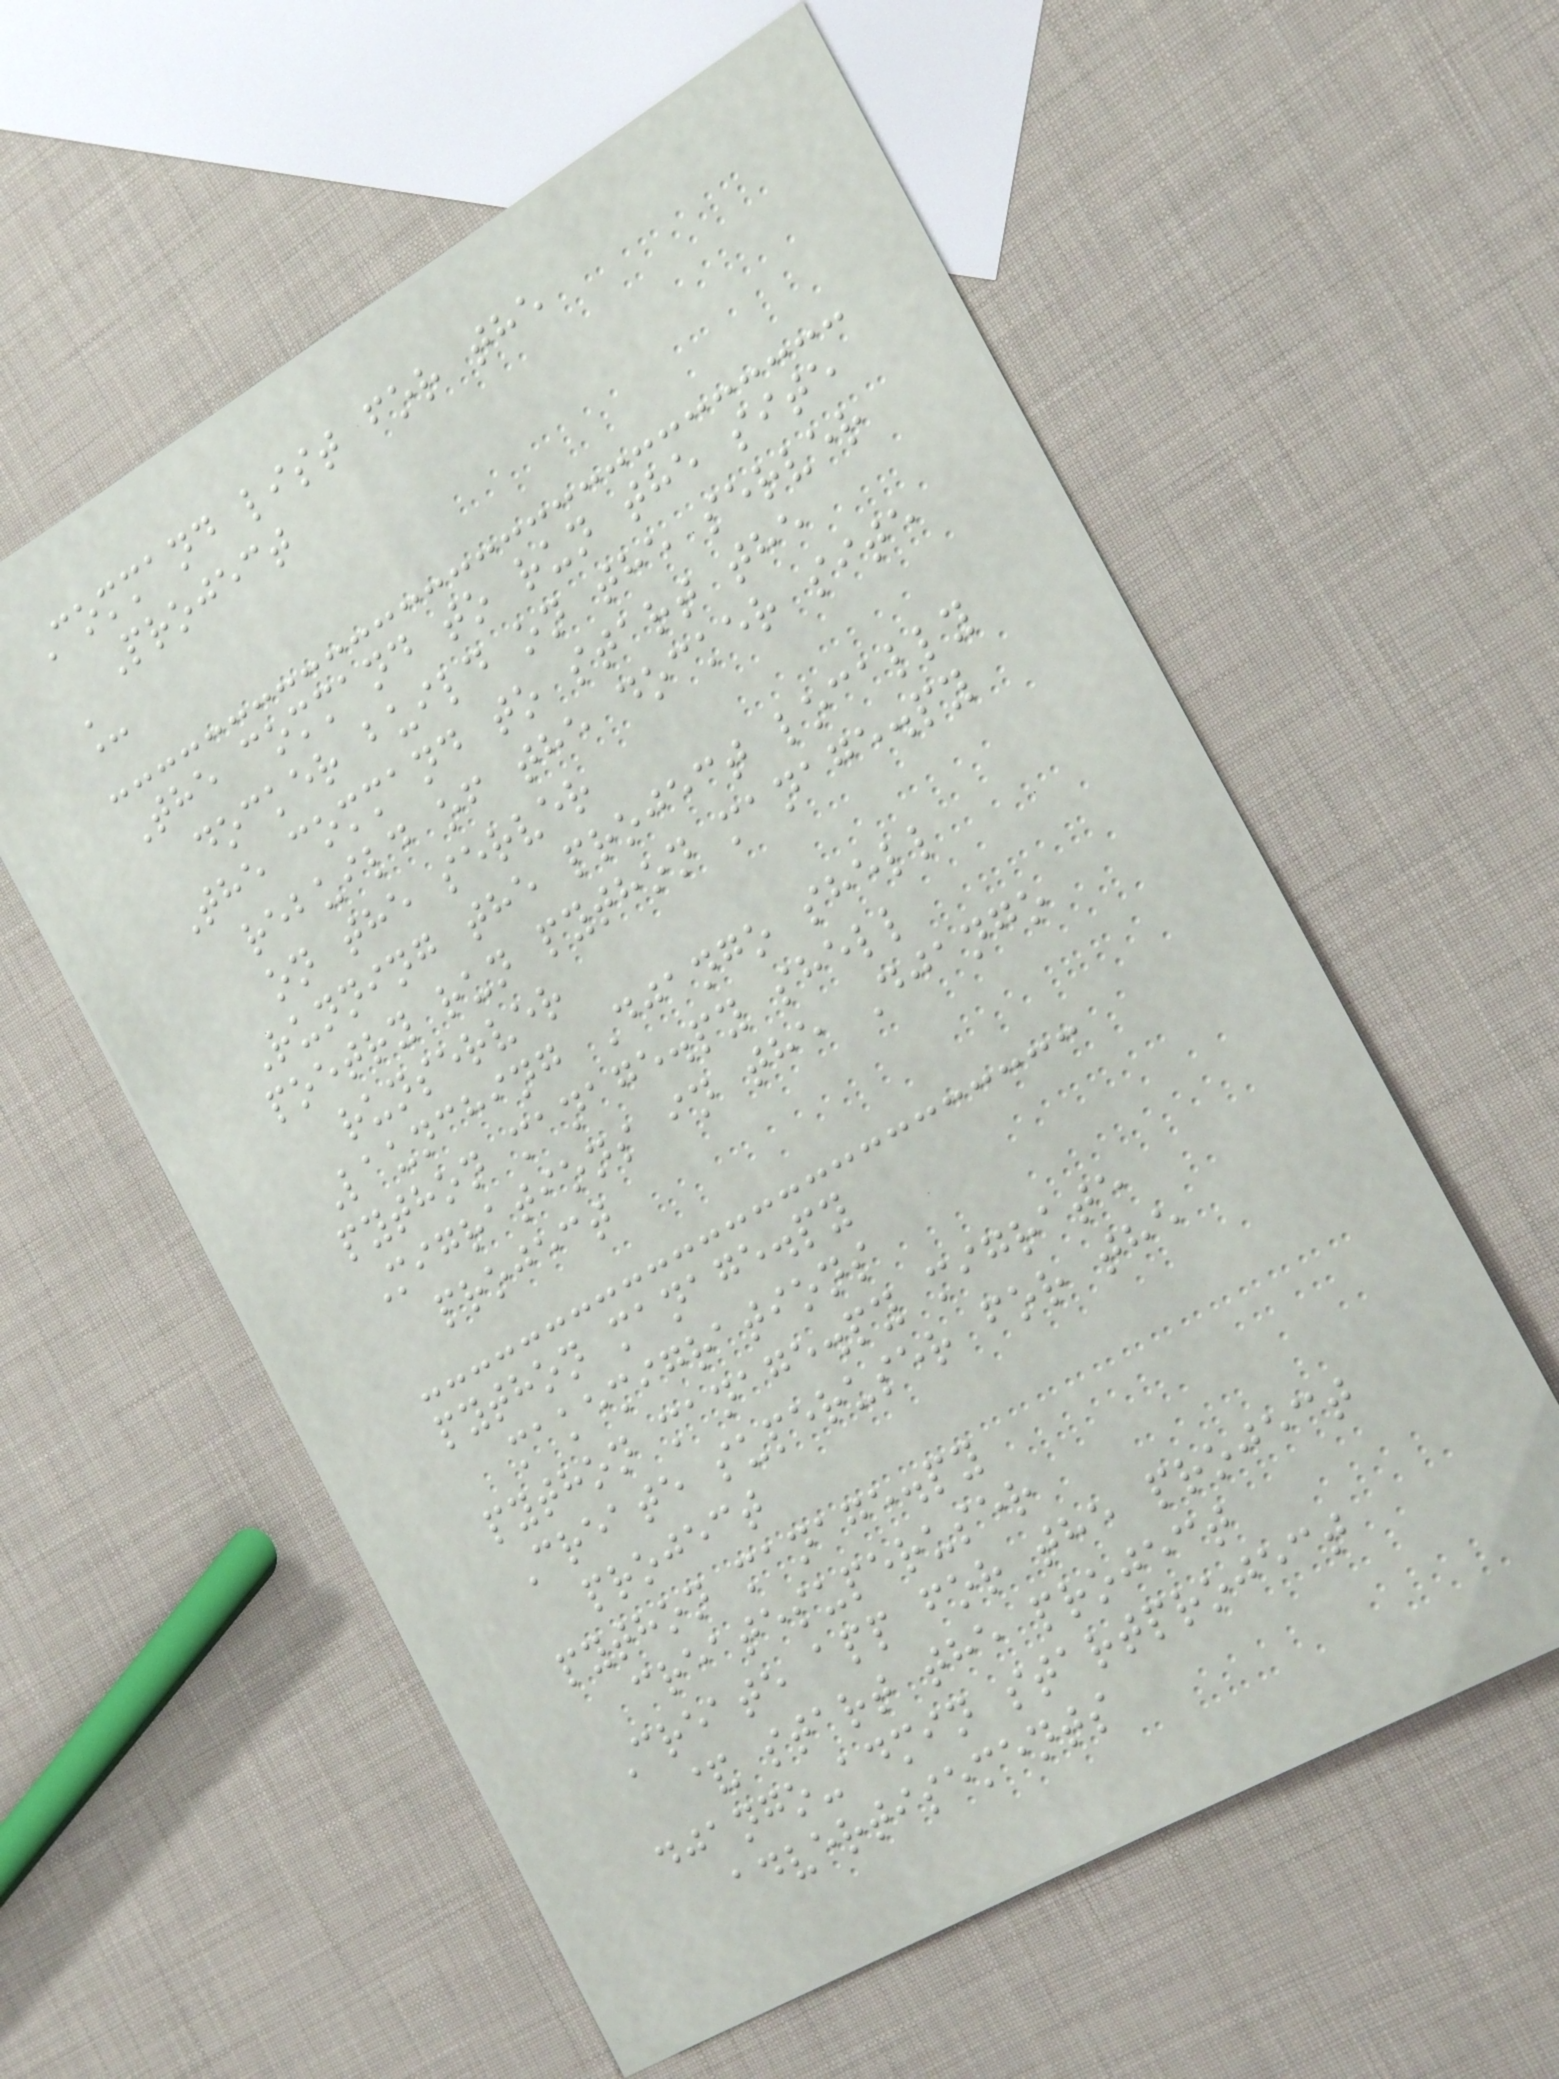Command list for the
Project
_
The command to run the site
docker build on the server
The command to start the
rebuild of the docker site
on the server
Running the project locally
poetry run python manage.py
runserver
Launching Django shell
python manage.py shell
Migrations in the Django
project
python manage.py
makemigrations
python manage.py migrate
Create superuser for the
project
python manage.py
createsuperuser
Create app for the project
& start the project
django-admin startproject
advertisements
